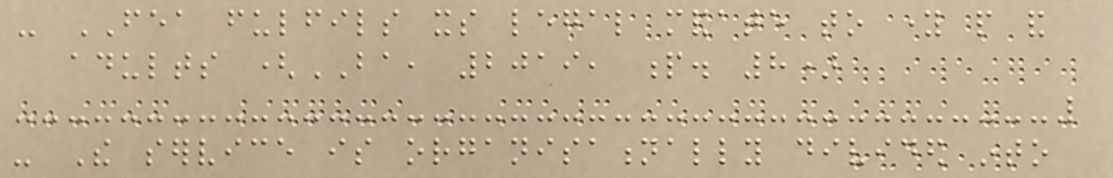- FEA fulfils its legal mandate to young people and
adults (BA, 2019, p. 8)
- The service is organisationally divided into
